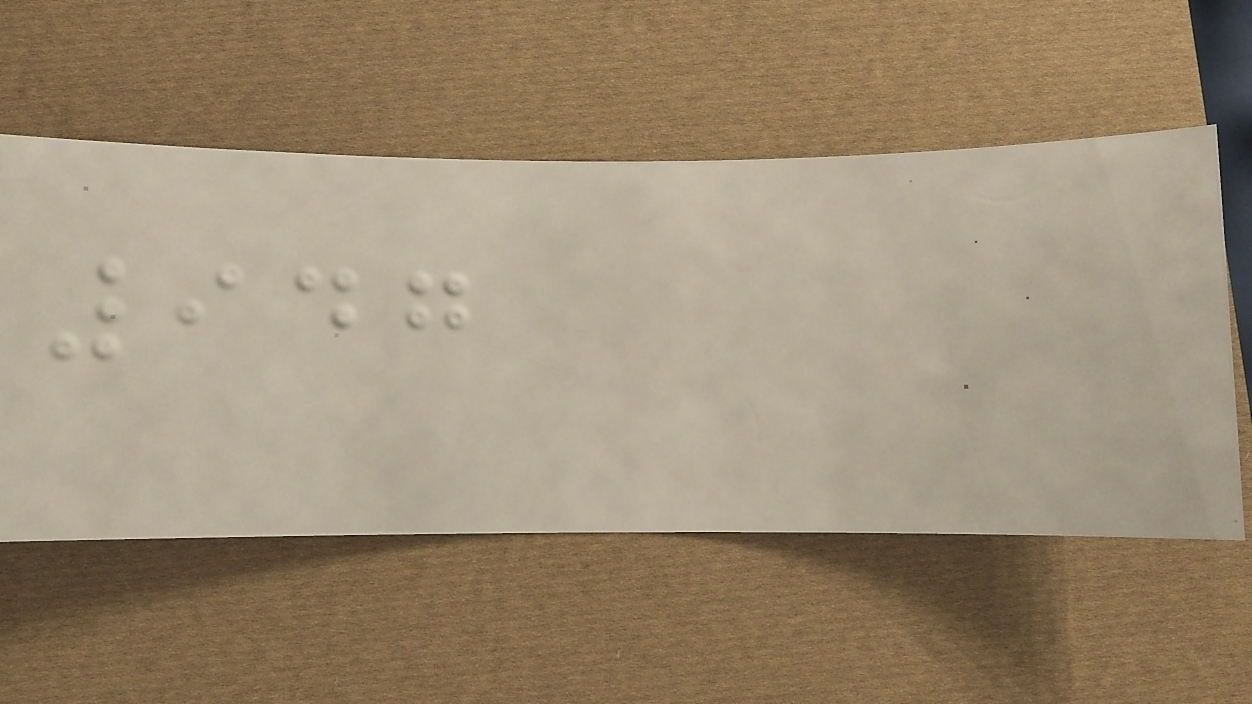947
